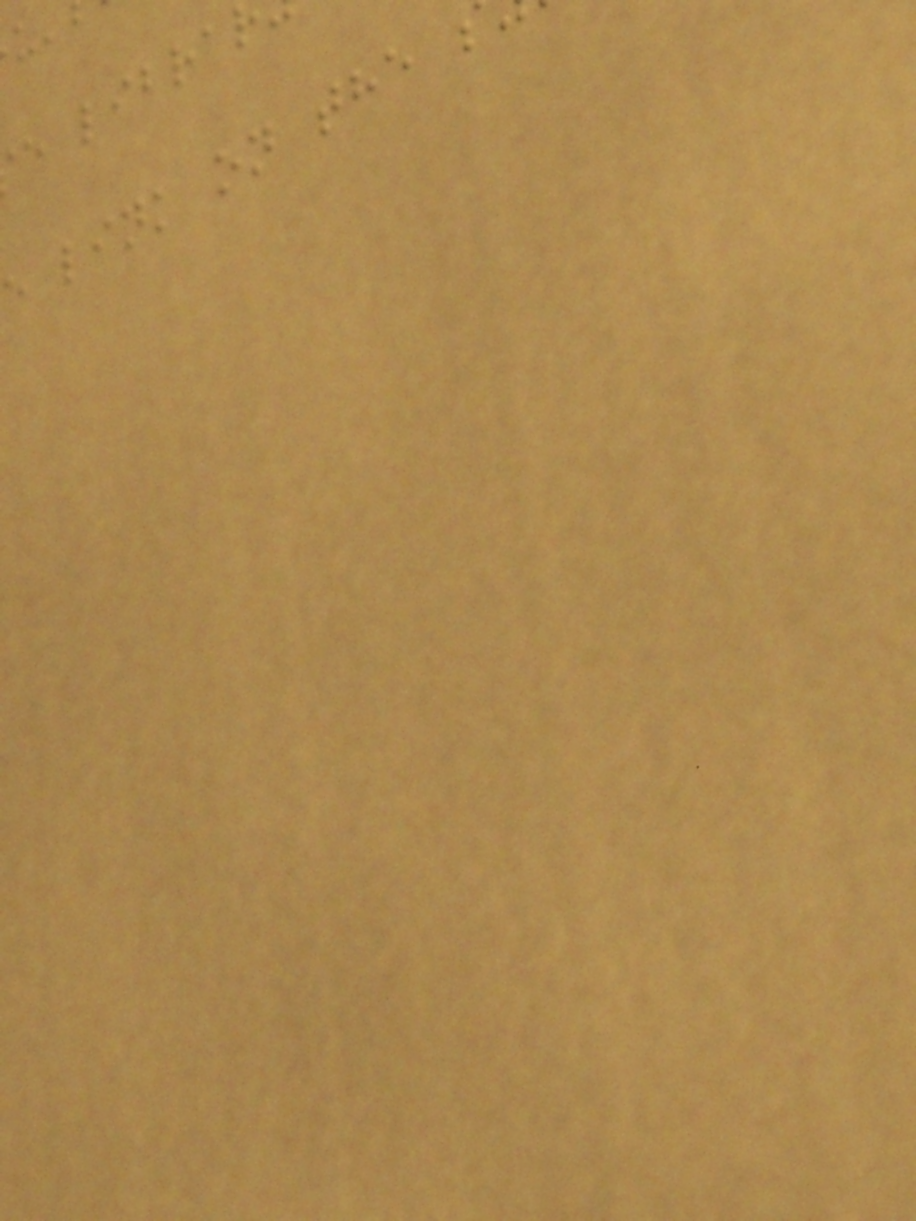e libra
e link on the
